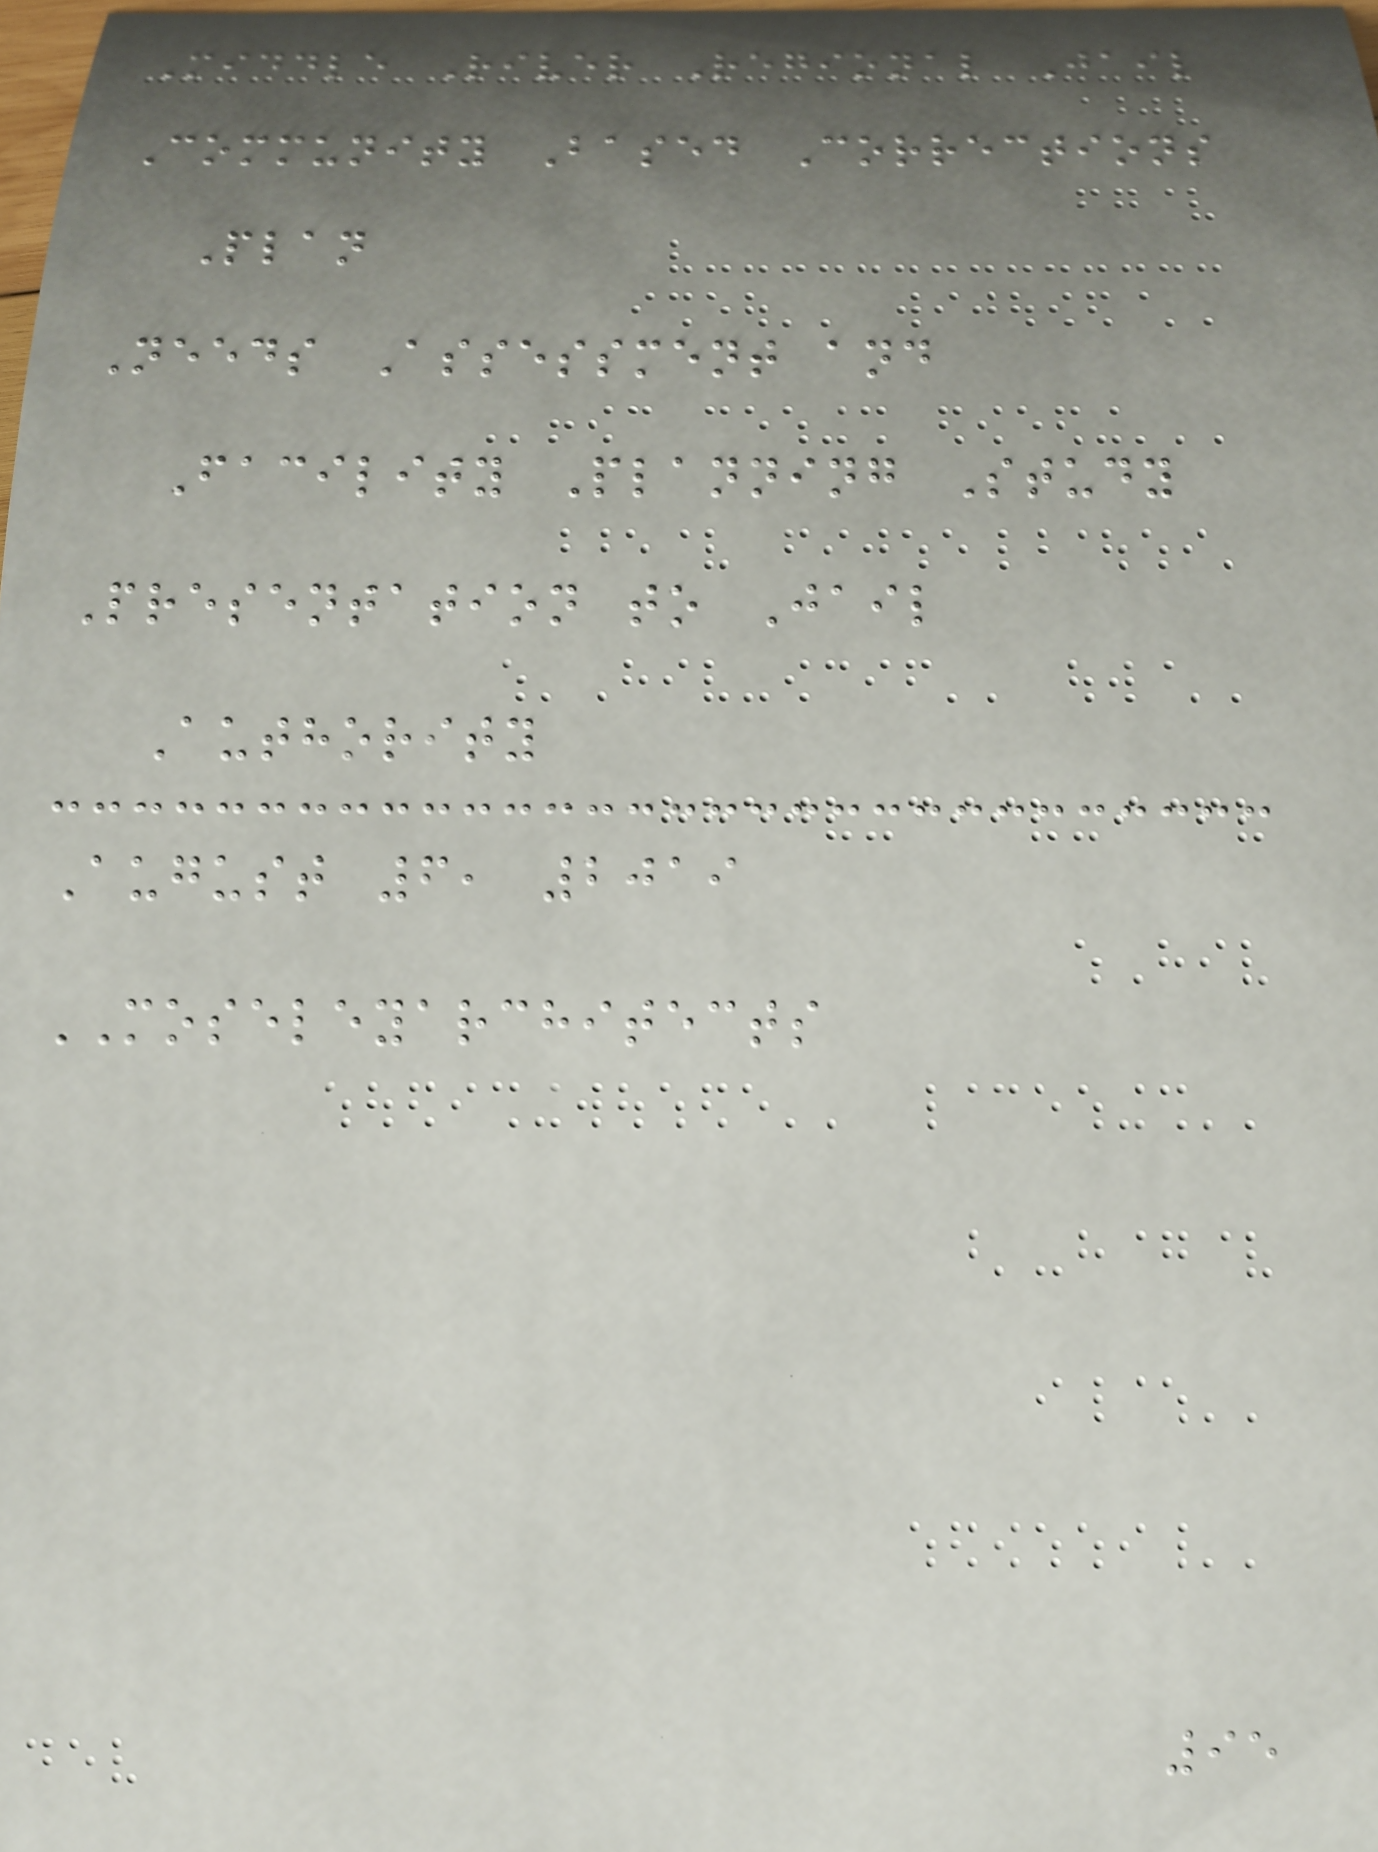Middle River Regional Jail
Community Based Corrections
Plan
Needs Assessment and
Facility Planning Study
Presentation to Jail
Authority
August 6, 2019
MOSELEYARCHITECTS
95
